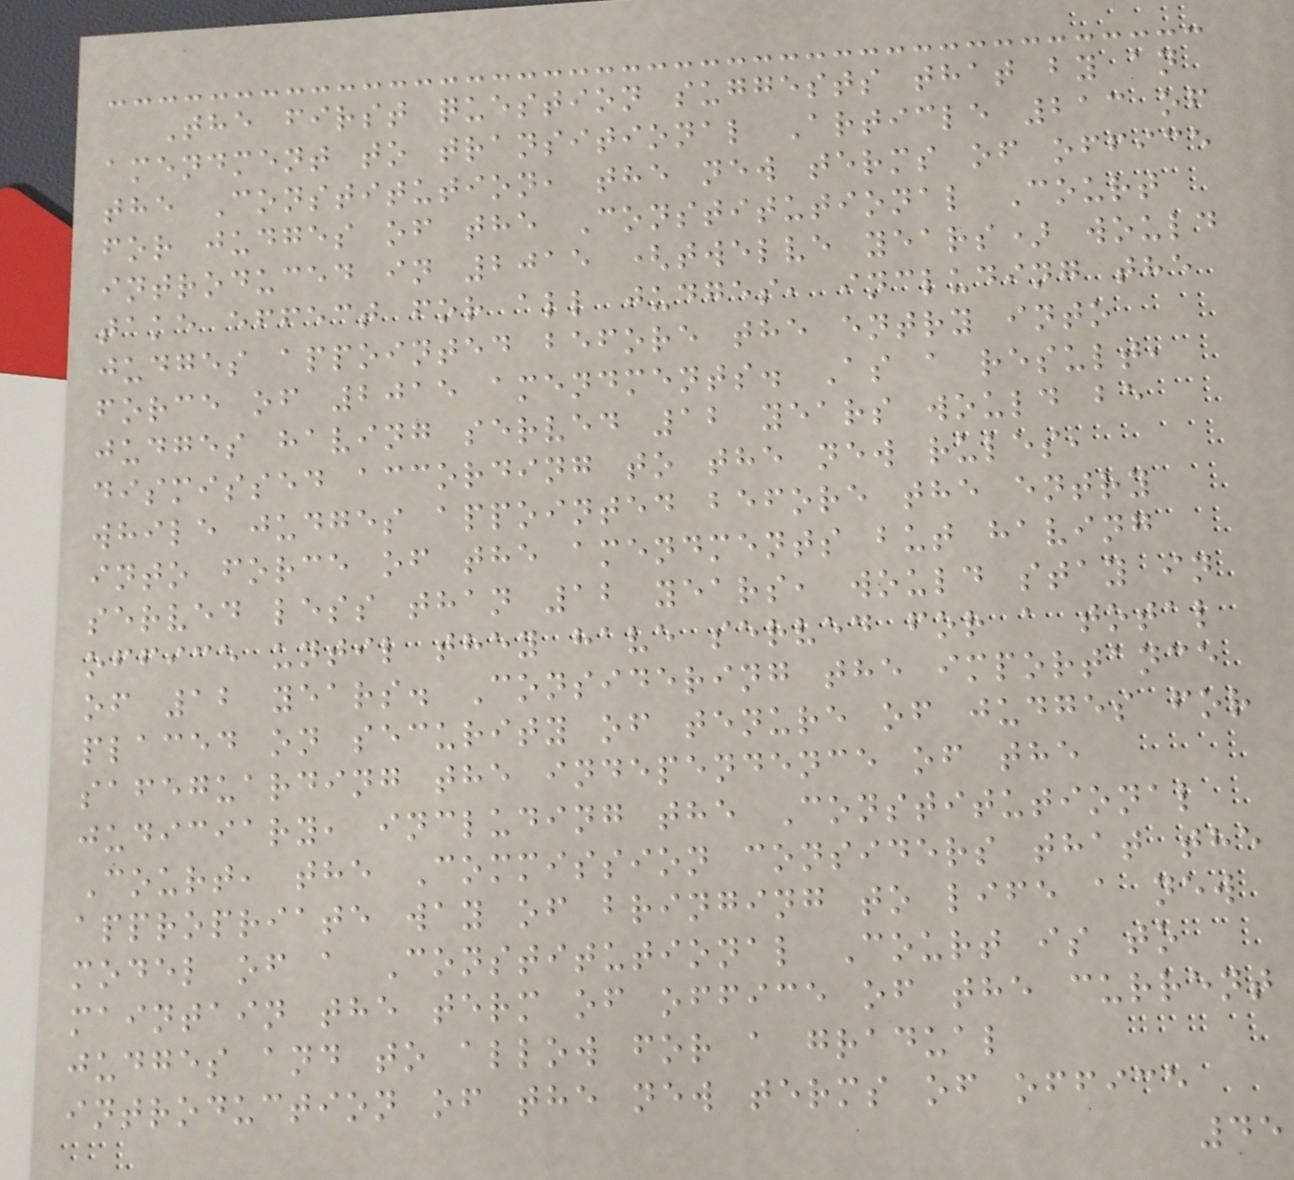The first question suggests that by an
amendment to transitional Article 213 of
the Constitution, the new terms of office
for judges of the Constitutional Court
introduced in 2015 (twelve years) would
take effect for all judges, including the
judges appointed before the entry into
force of 2015 amendments. As a result,
judges having served 12 years would be
dismissed according to the new rules,
while judges appointed before the entry
into force of the amendments but having
served less than 12 years, would stay in
office until they have served for a total
of 12 years. Considering the importance
placed on security of tenure of judges for
safeguarding the independence of the
judiciary, including the Constitutional
Court, the Commission considers that the
appropriate way of bringing to life a new
model of a Constitutional Court is to
maintain the term of office of the current
judges and to allow for a gradual
introduction of the new terms of office
45
